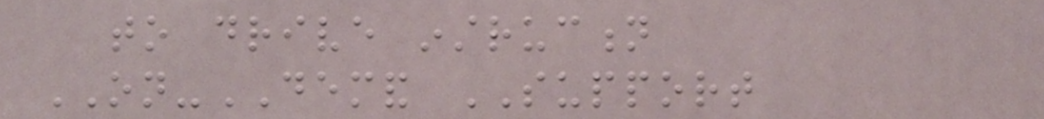to drive instruction
ON-DEMAND SUPPORT
